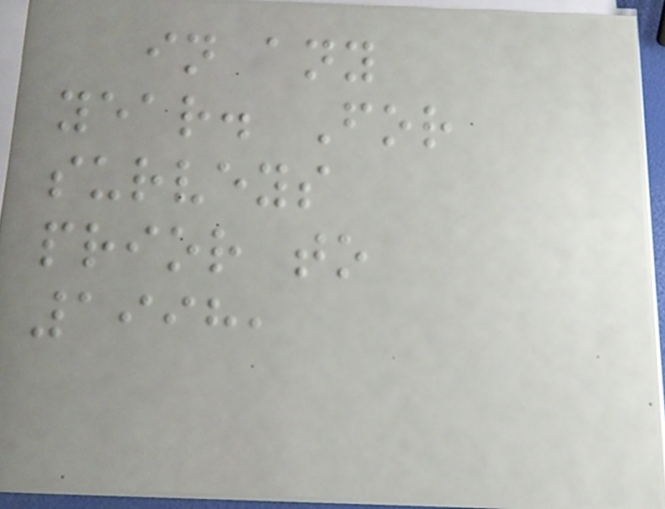in any
year. For
surveys
prior to
1998,
